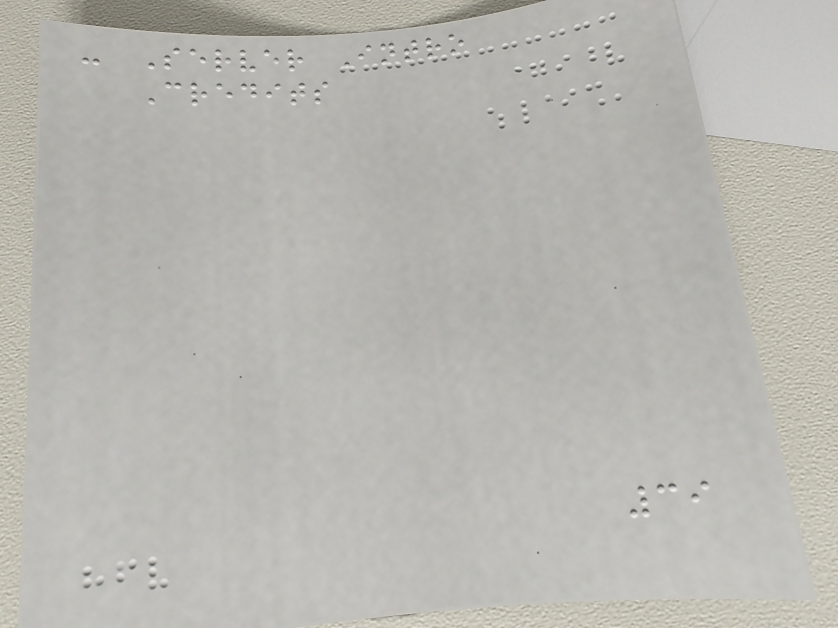- Server Intro
Credits
39
